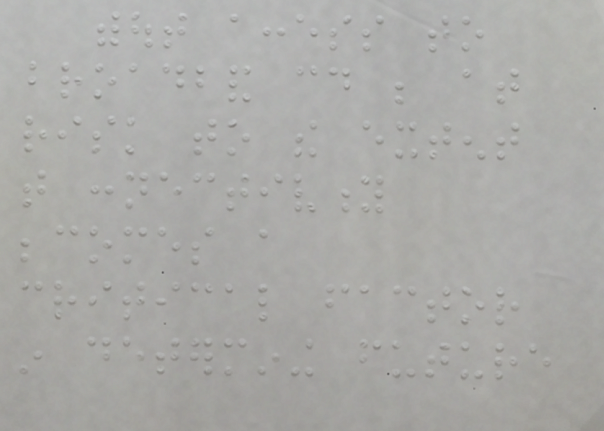without access to
broadband could be at
risk to the extent
that connectivity
becomes a
critical factor
in determining future
